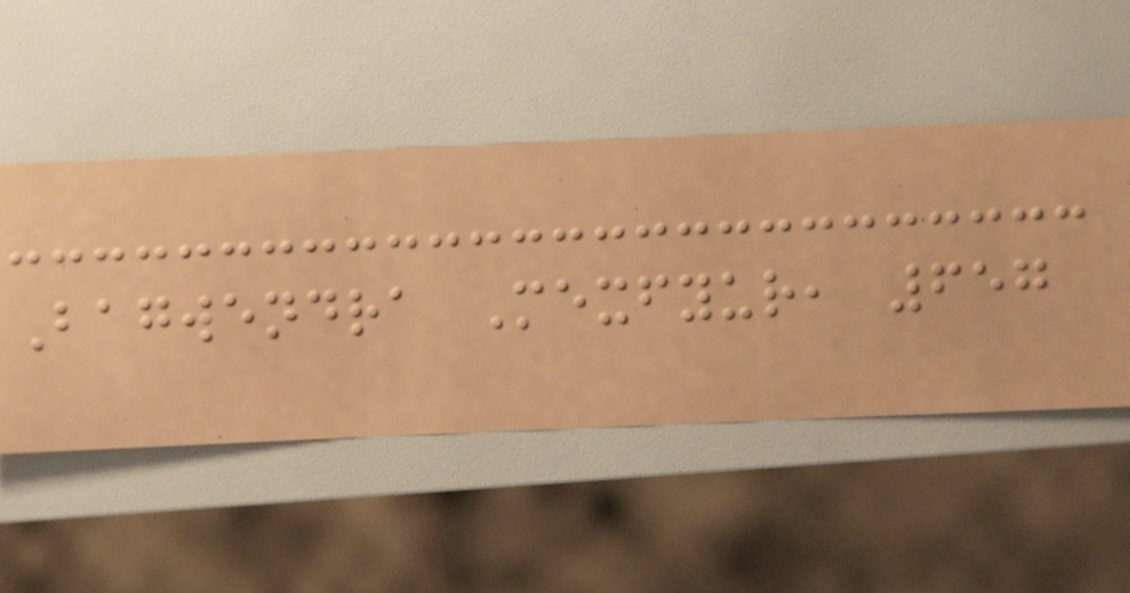Bagwendra Mexfyur, 657
